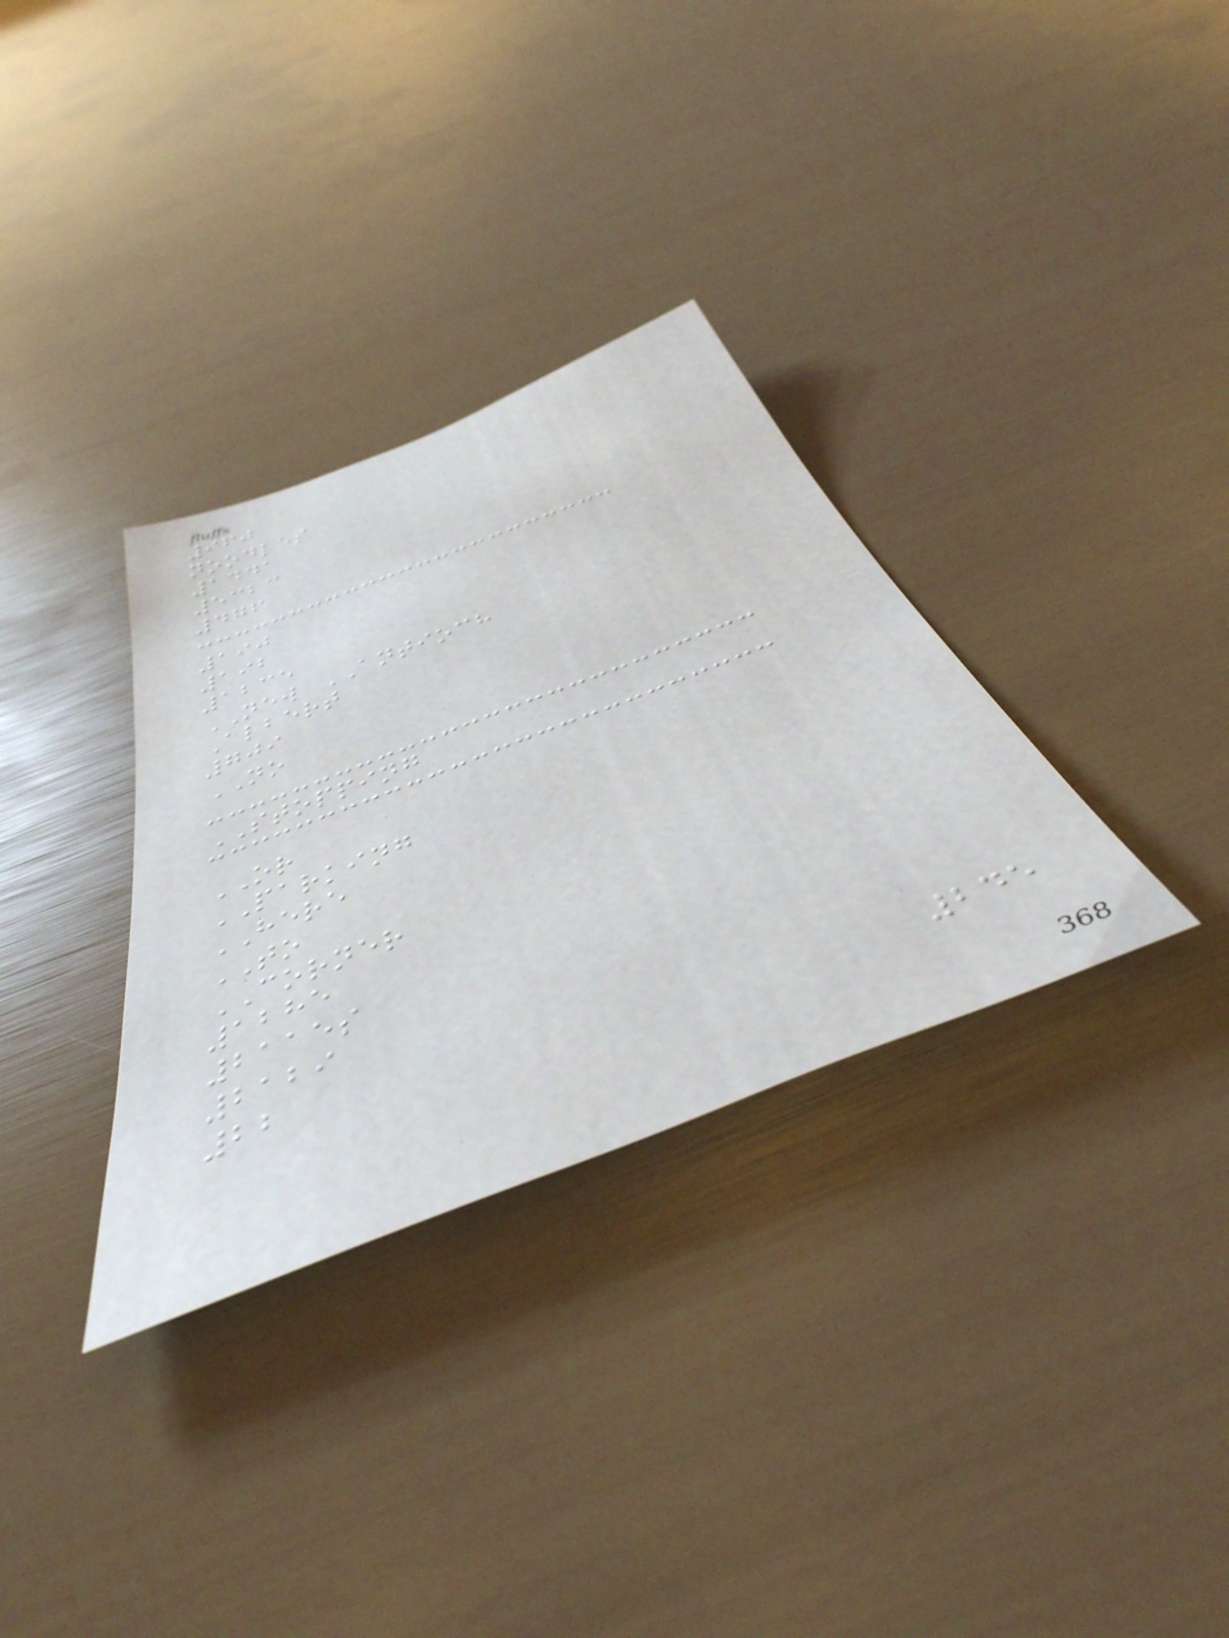960
noodles
1441
5323
476
190
192
1235
NEW ANTIOCH
Albert
709
NO
STOPPING
OR
PARKING
HERE
TO
CORNER
1285
2115s
2129
22
245
